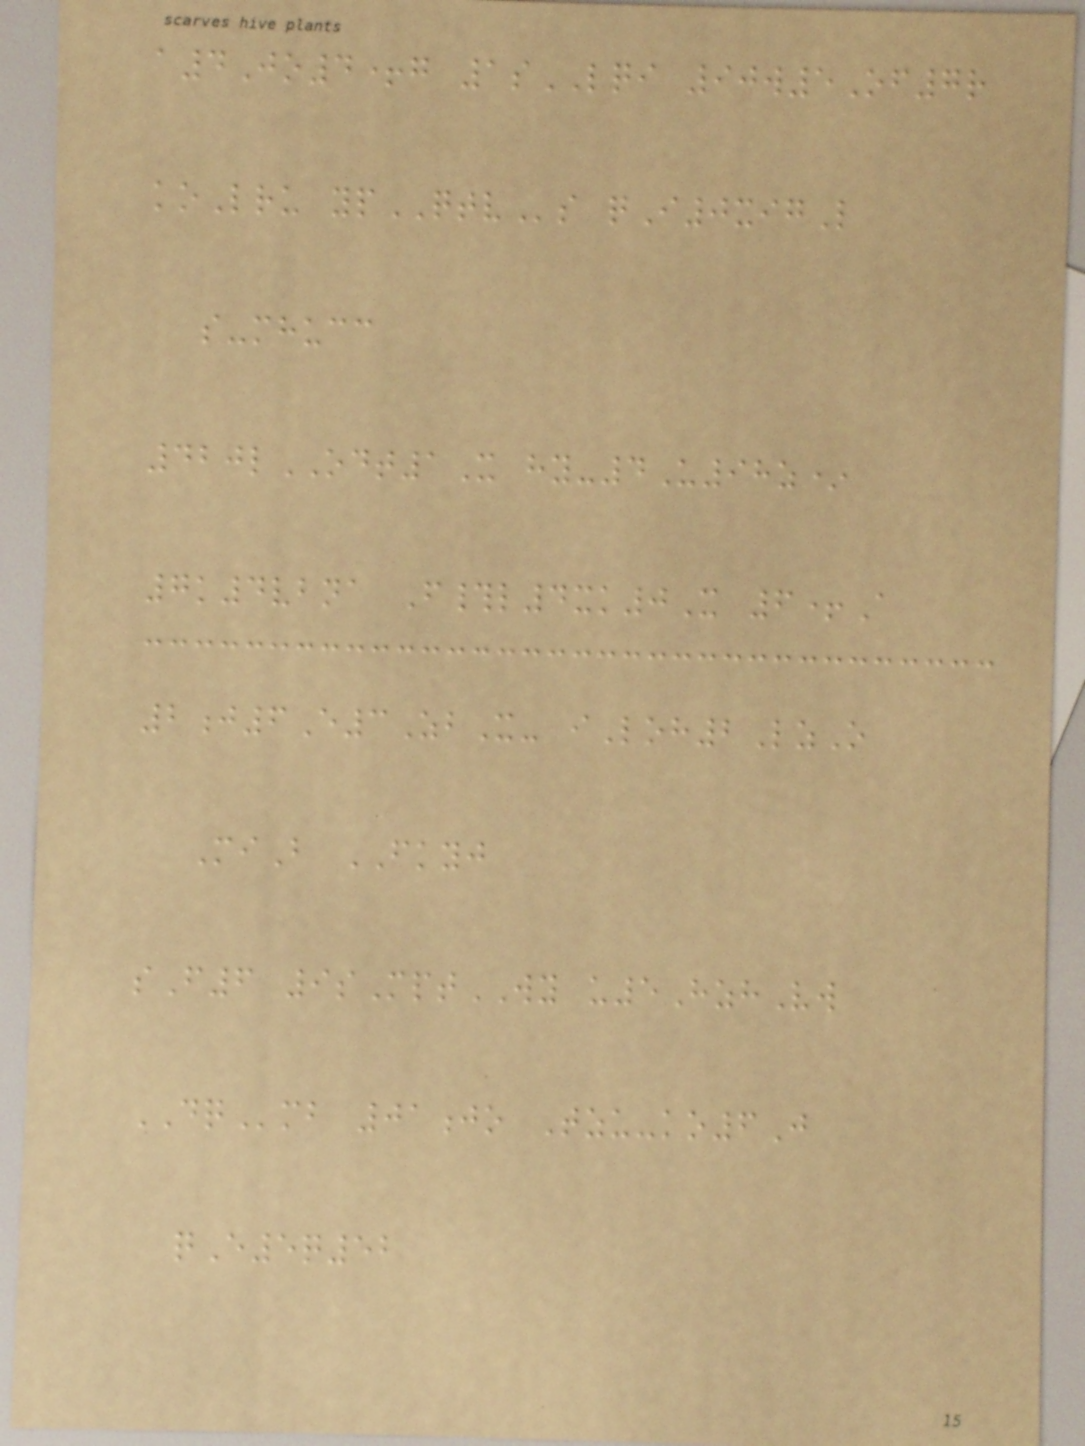a4Jo4+g 1sLQI 90w5Of7r
koLru ypQTVs qI0xigL
s-mhucc
420lODT1X hy-4U98z*
7k4vbna F#l4xk0X 6+A
2j6E3ZbX- iLoh2LzO
MiB FKYJ
sF6 9sMptWY u5HzhVw
DQmb 01jo Tzu-ko6J
qE5q52
